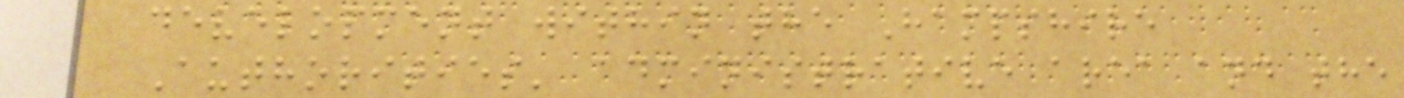development within the Hampshire
Authorities' administrative area and the
